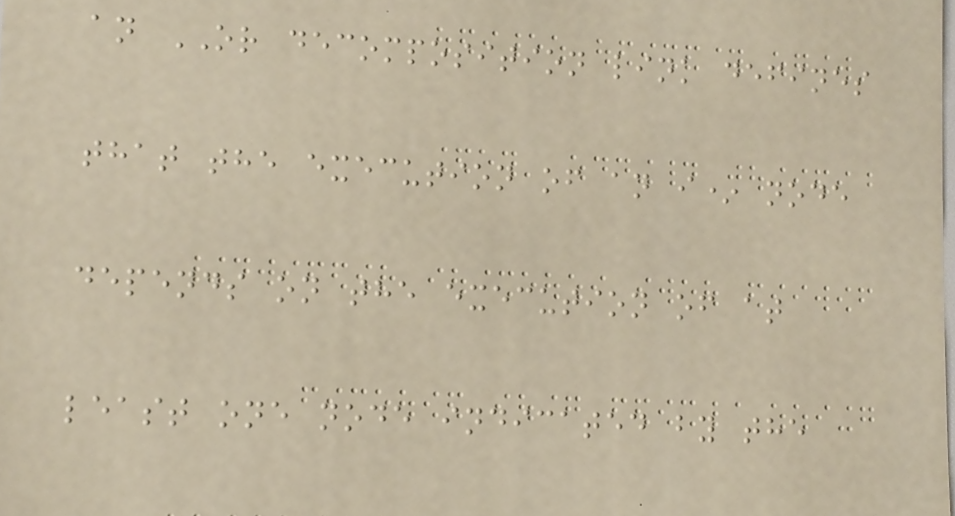an OR decomposition link defines
that the execution of an i* node
depends on the execution of at
least one node indicated by the
